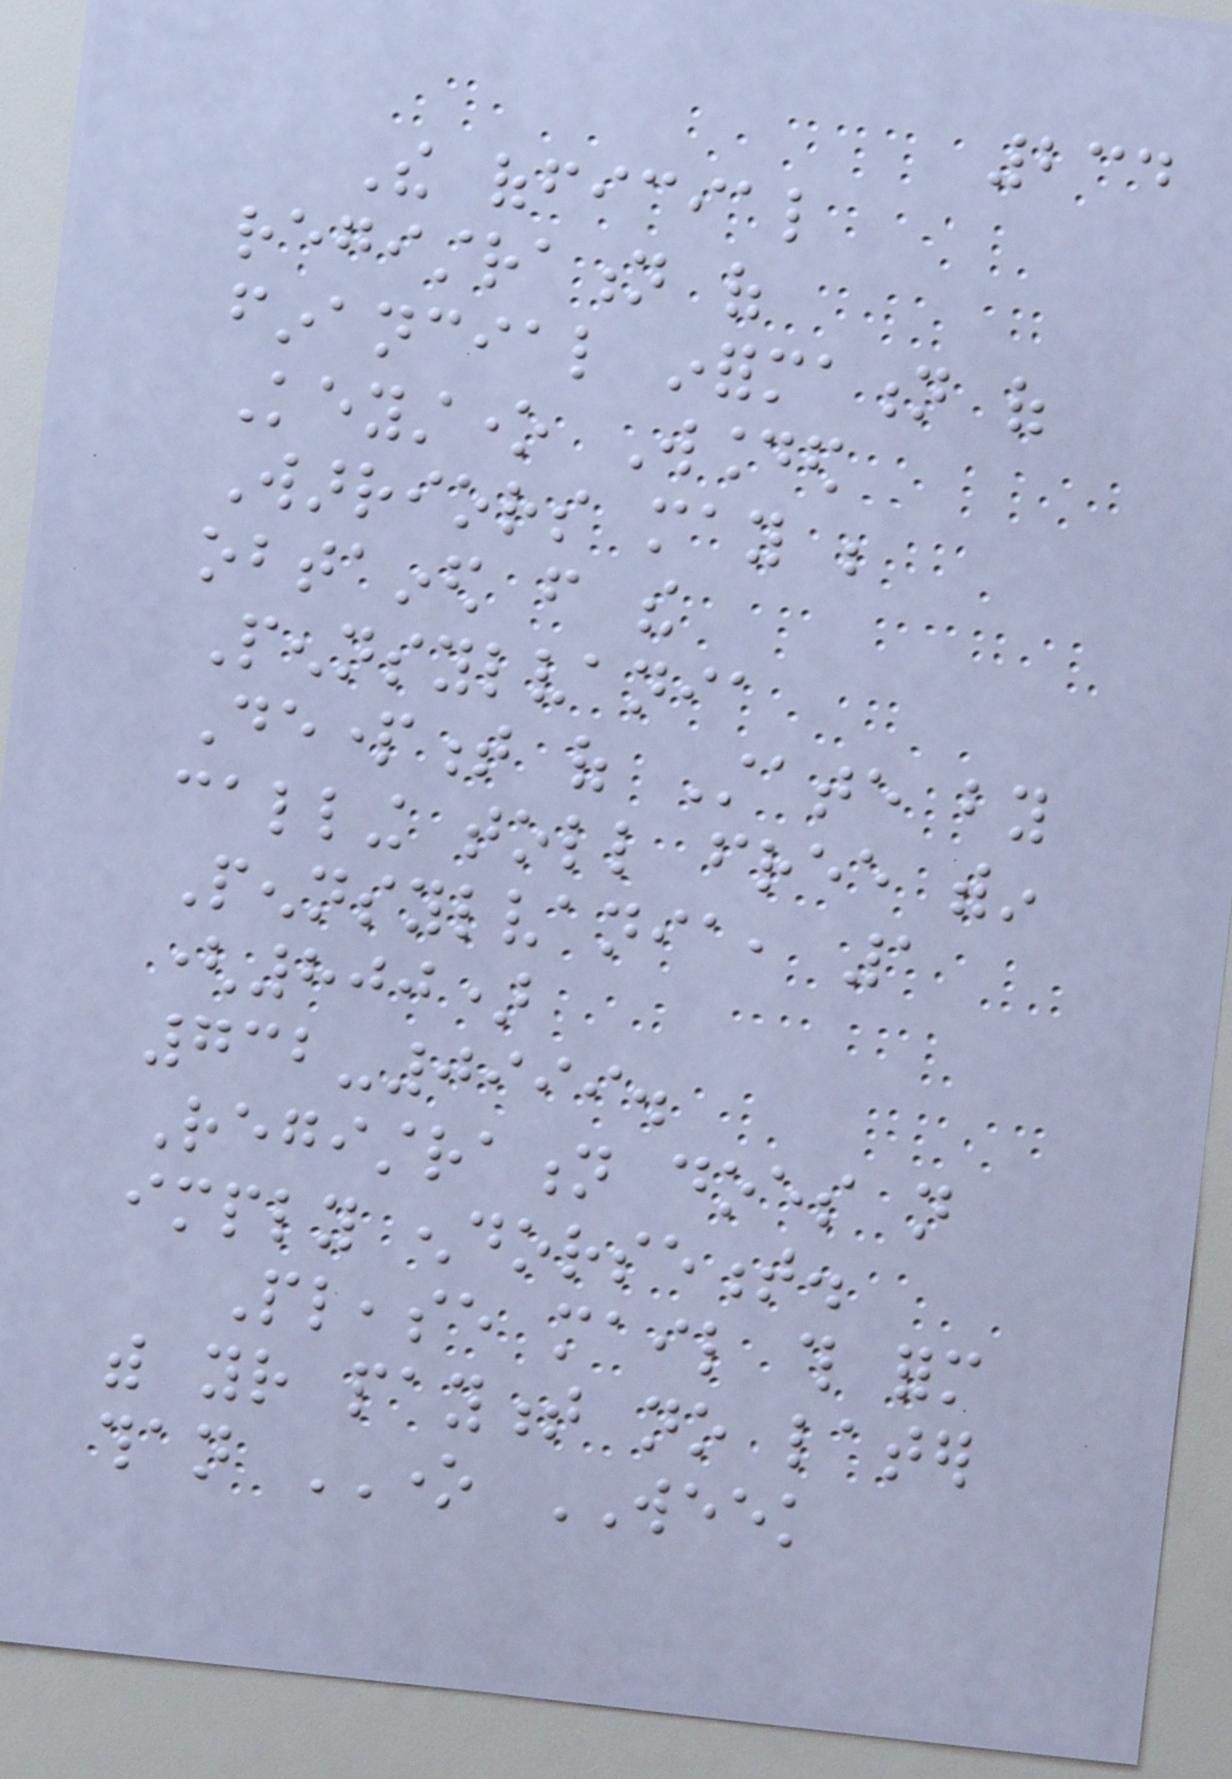234
The official
registration of
financial information of
Keystone Wounded
Warriors may be
obtained from the
Pennsylvania
Department of State by
calling toll free within
Pennsylvania, 1
(800)
732-0999.
Registration does not
imply endorsement.
Please mail this form
with your payment no later
than ONE WEEK
